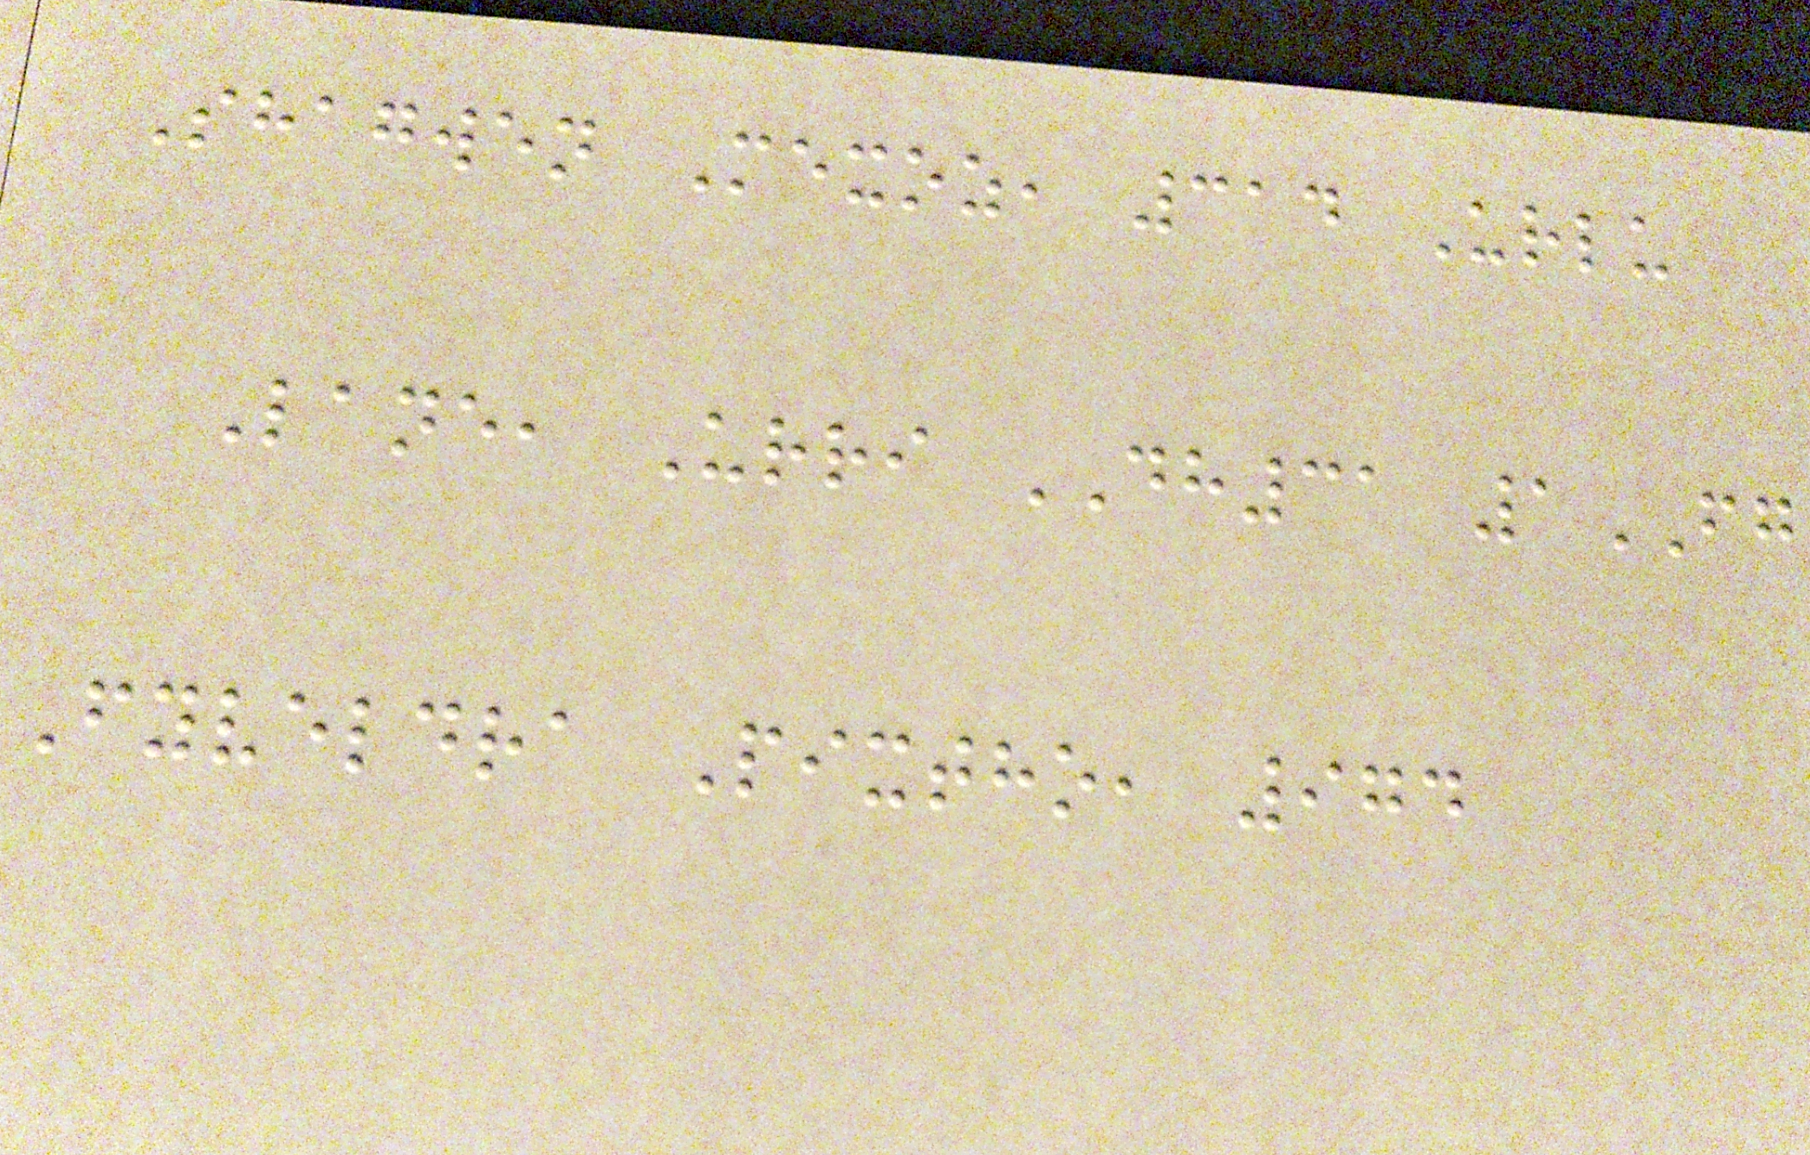Shagwen Mexoz, 314 Urlu
Lane, Urri DH31 1FG
Fyveldra Pixtho, 974
